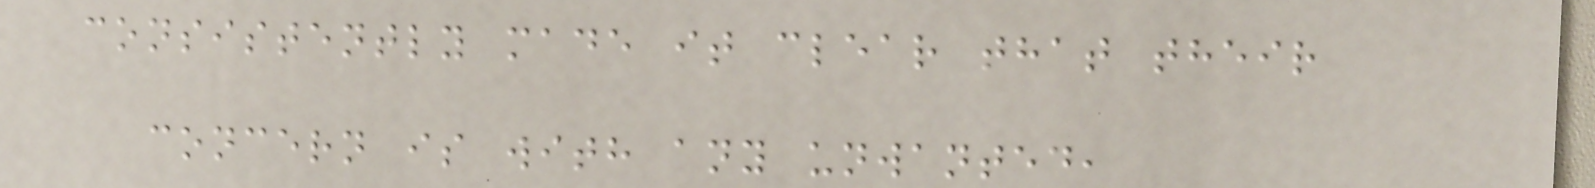consistently made it clear that their
concern is with any unwanted,
